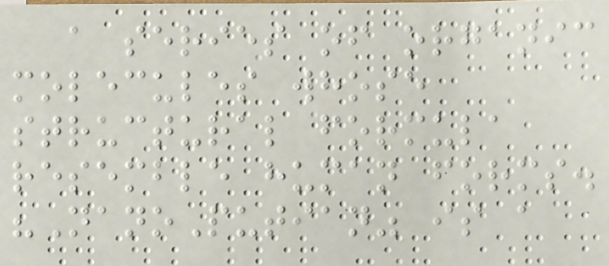a series of organic
molecules whose
structural formula
resemble human forms.
"NanoPutian" is a
